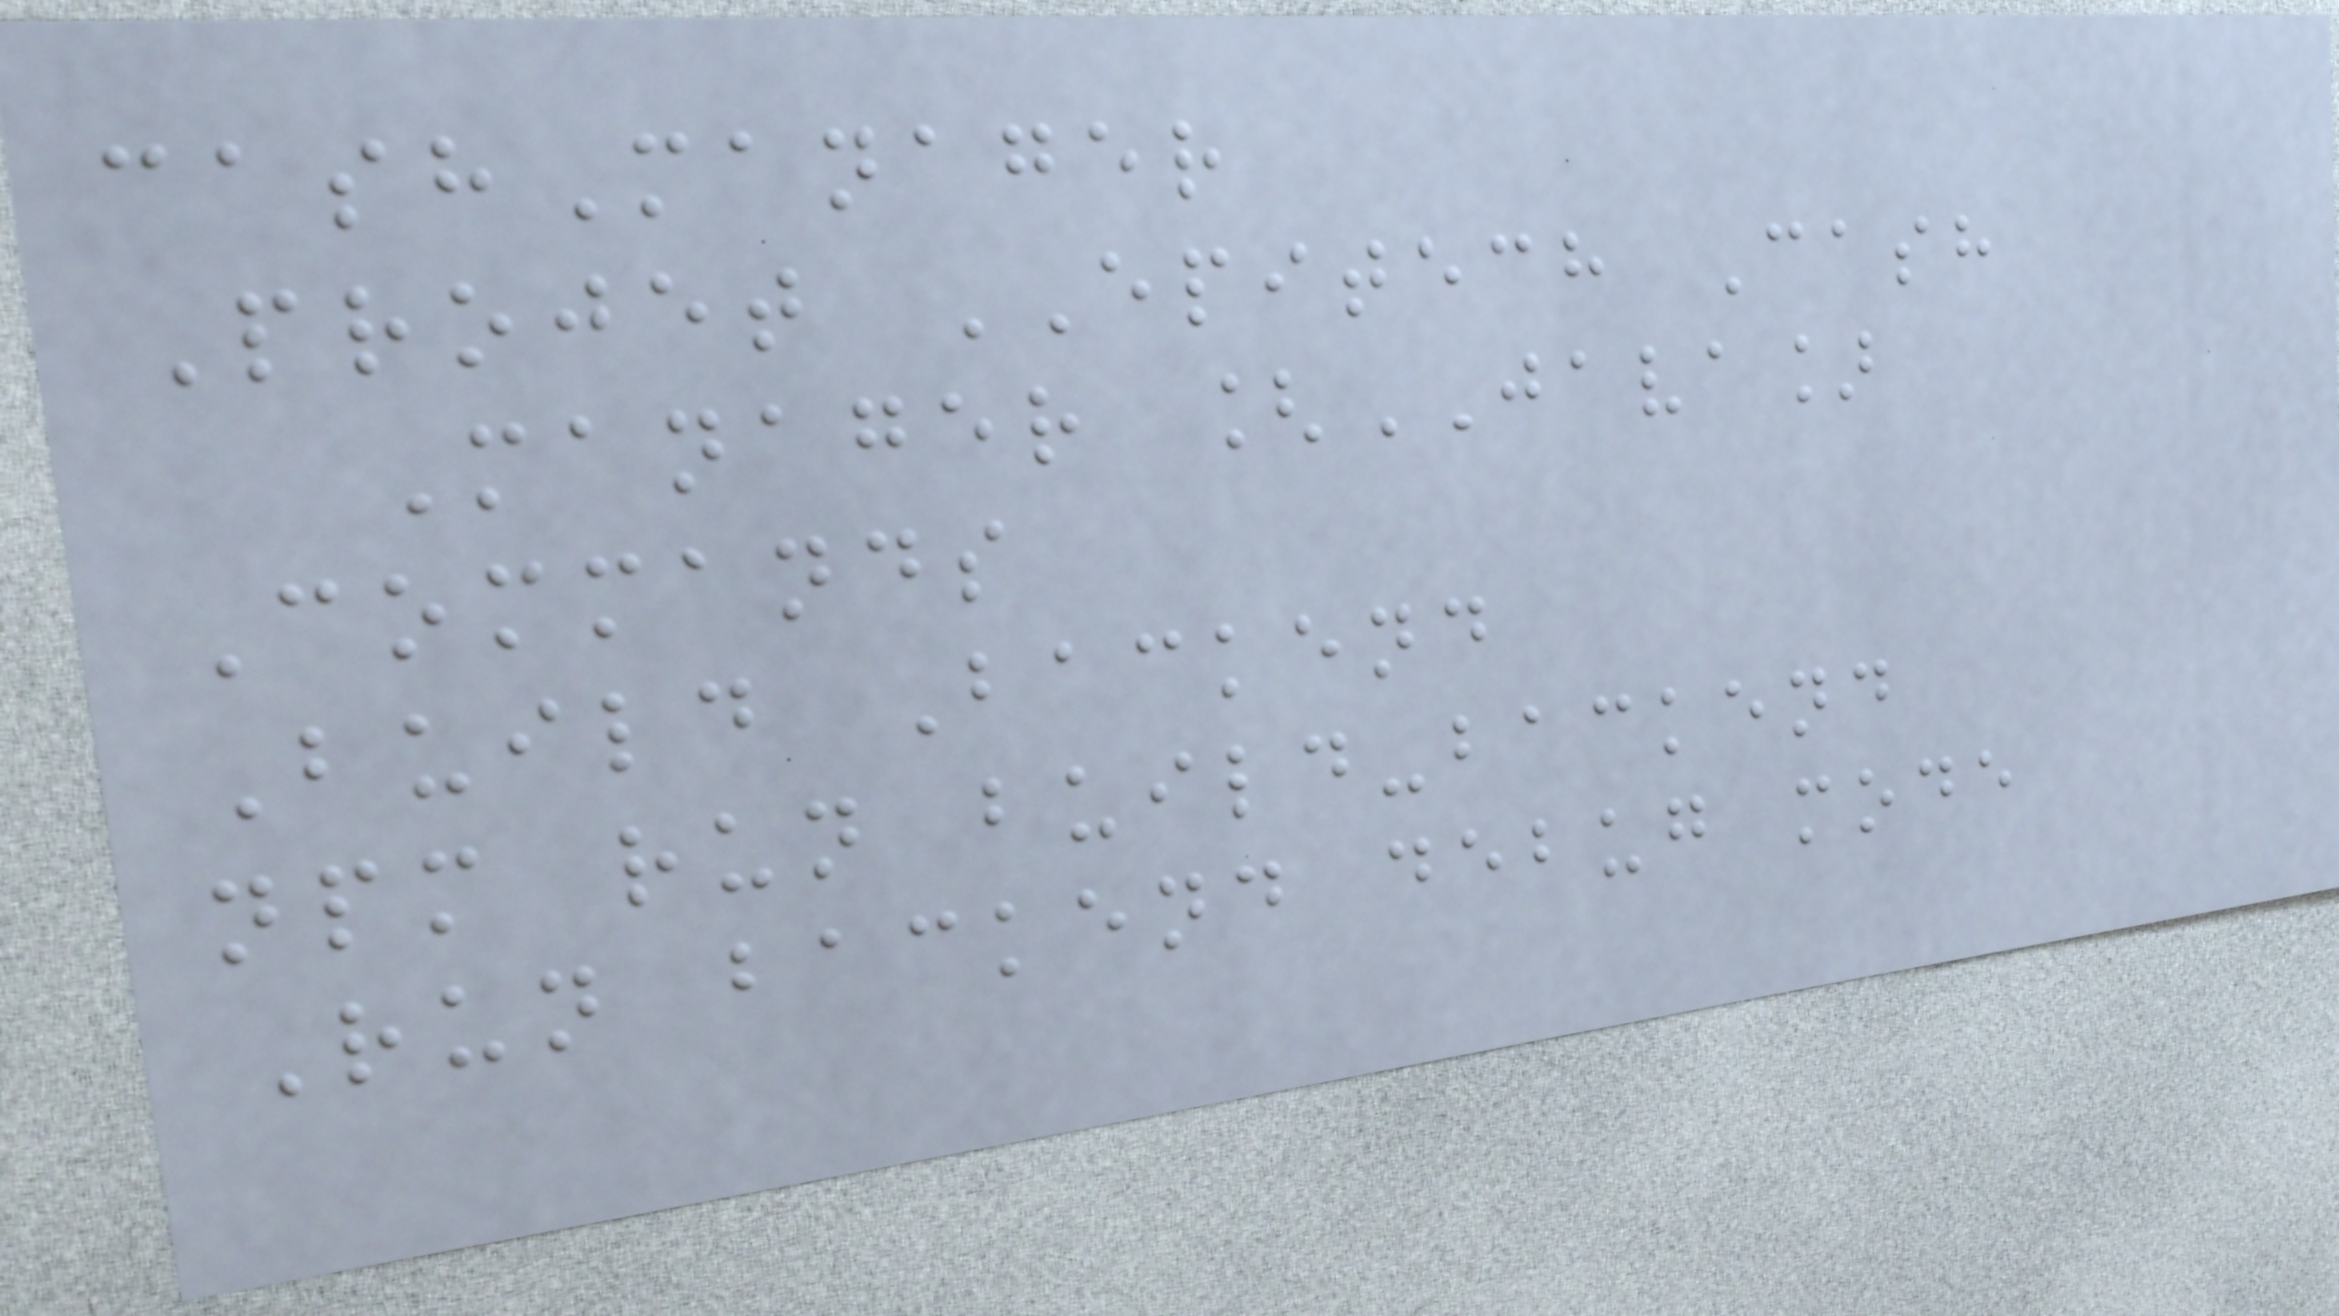cashManager
Projet EPITECH Cash
Manager [JAVA]
Commands
Build Backend
npm run build-backend
Run backend debug mode
